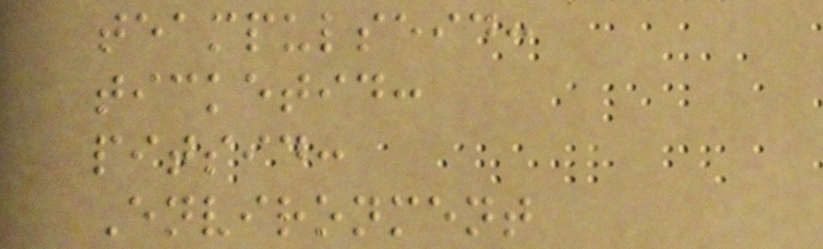teampulseid:
ticketid:
pitsid:
Environment
